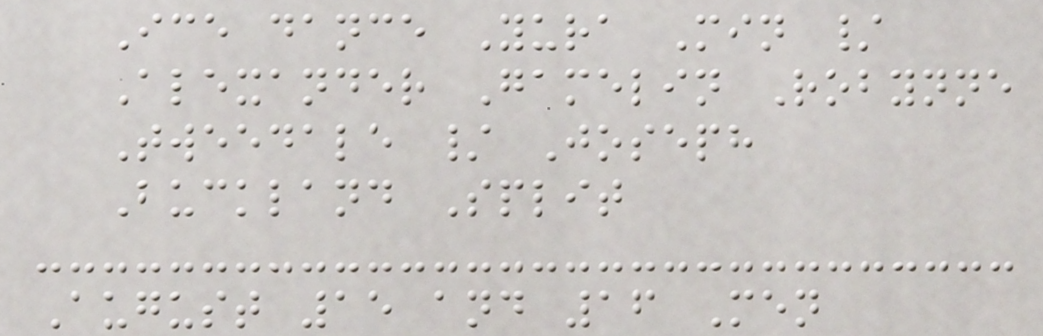Ice dance Yura Min /
Alexander Gamelin Robynne
Tweedale / Joseph
Buckland Split
August 15 and 16 Men
